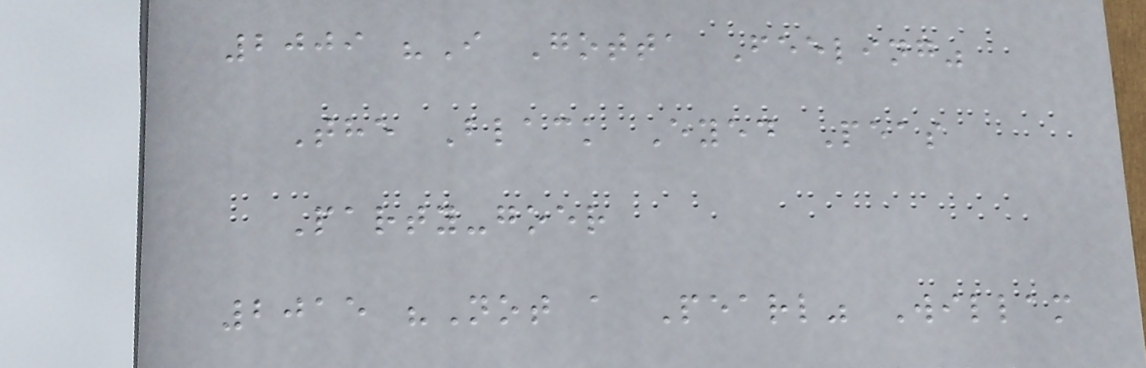2009 "I Gotta Feeling"
The Black Eyed Peas
Party-goer
2015 "Not a Pearl" Willam
